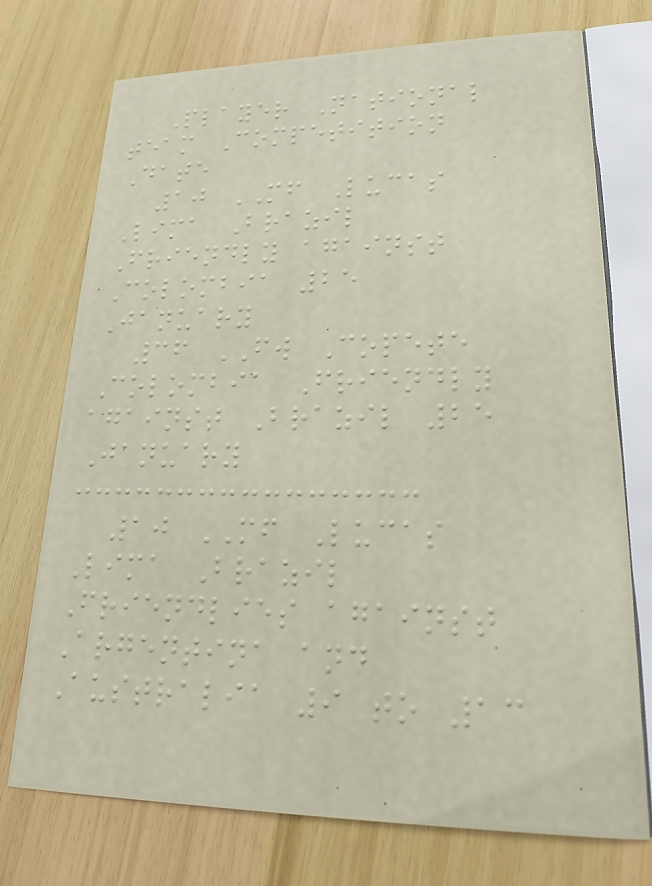Player National
team Competition
Date
10 MF Lucas
Lima Brazil
Friendly against
Colombia 25
January
36 FW Copete
Colombia Friendly
against Brazil 25
January
10 MF Lucas
Lima Brazil
Friendlies against
Argentina and
Australia 9 to 13
